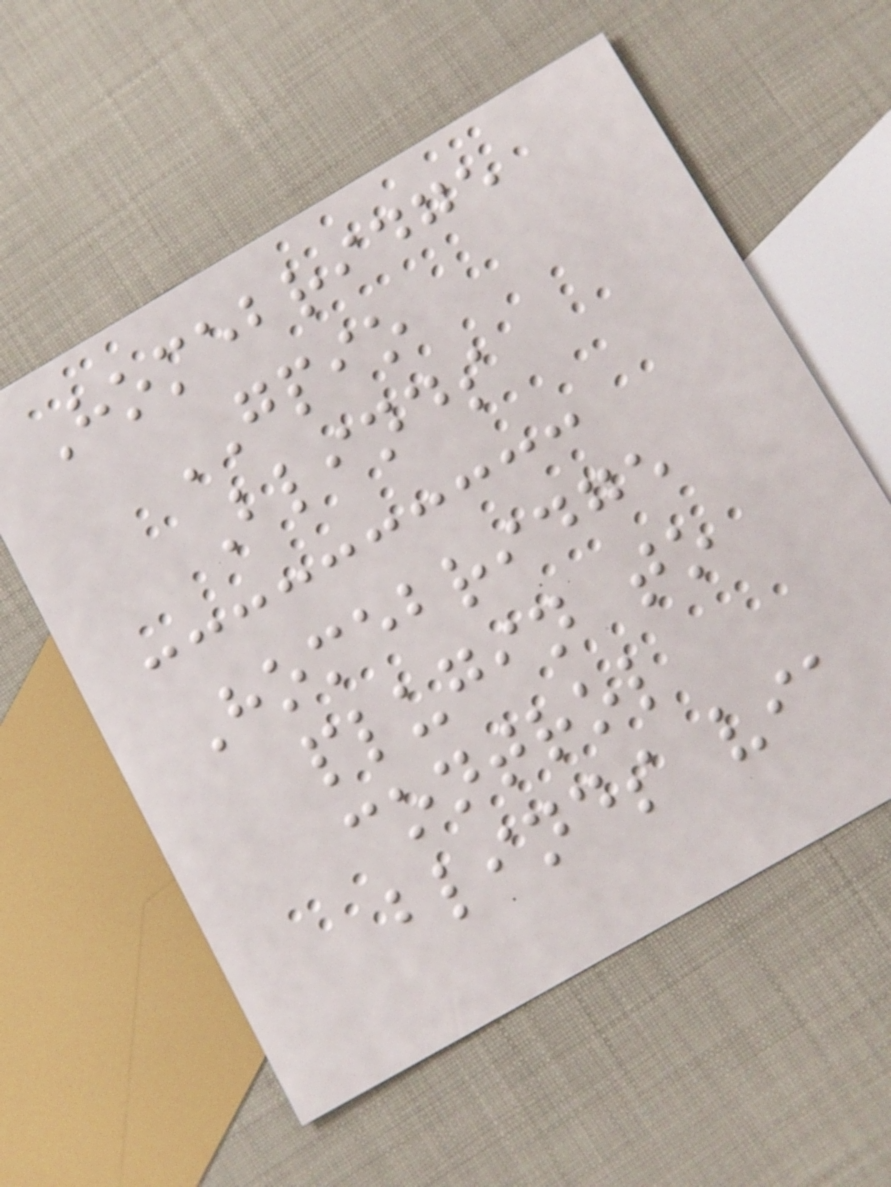Homebridge
GPIO
Blinds
Homebridge
plugin to
control
blinds via
